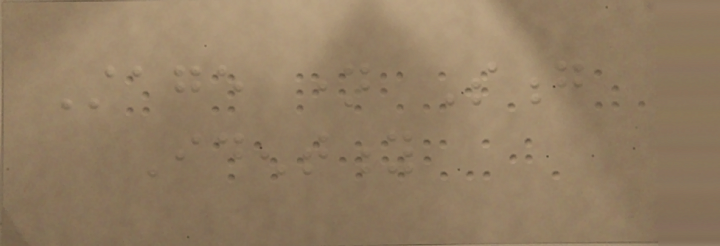Stage name Song
Identity
